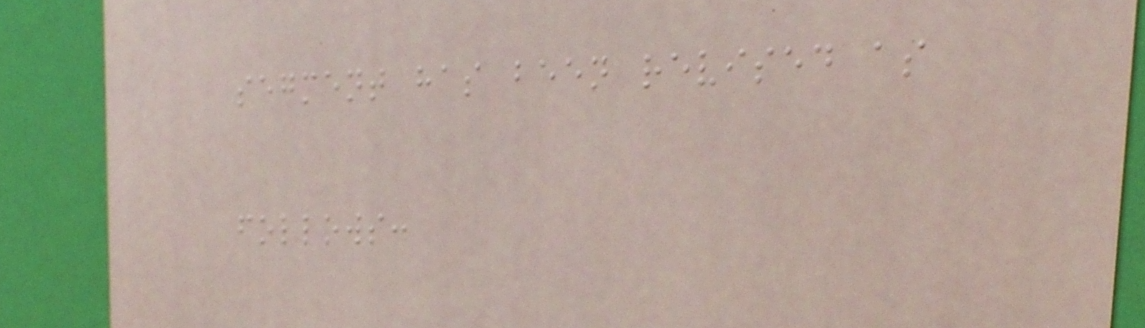segment has been revised as
follows:
